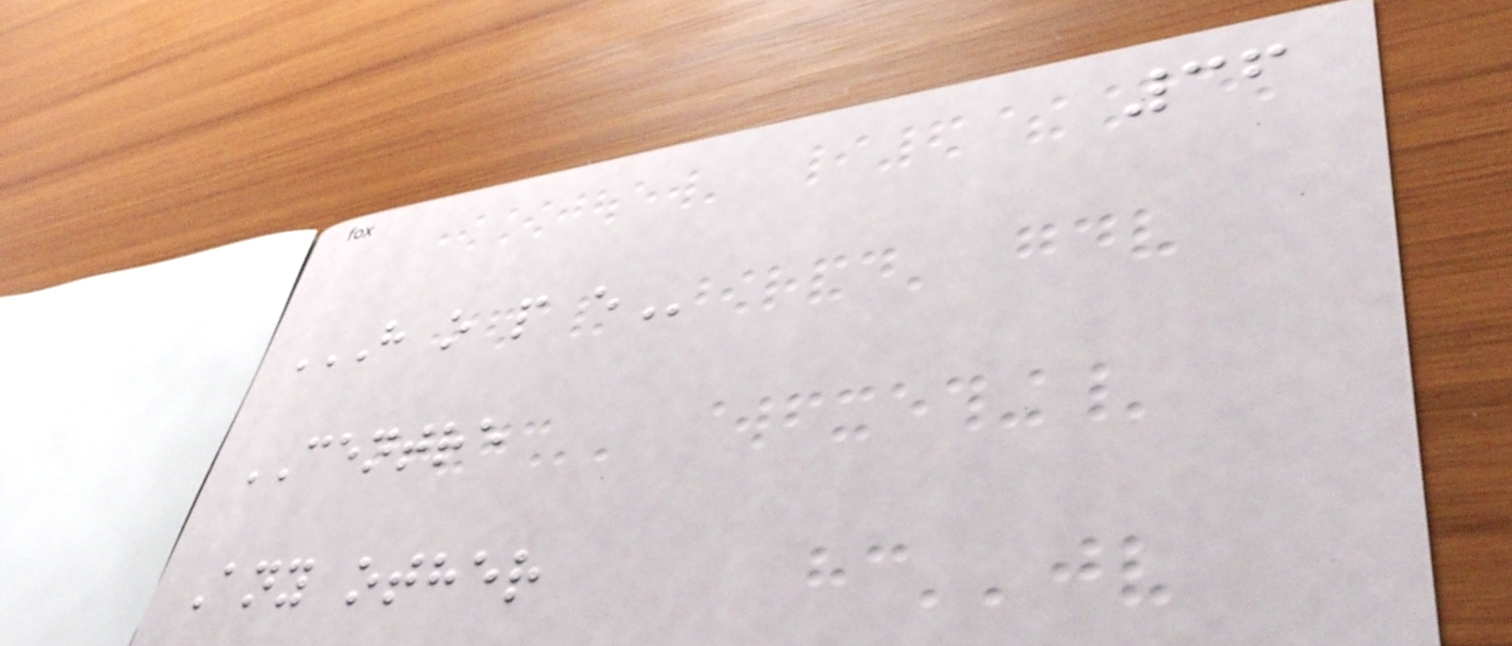36
H O P E
CENTRE
Any other
